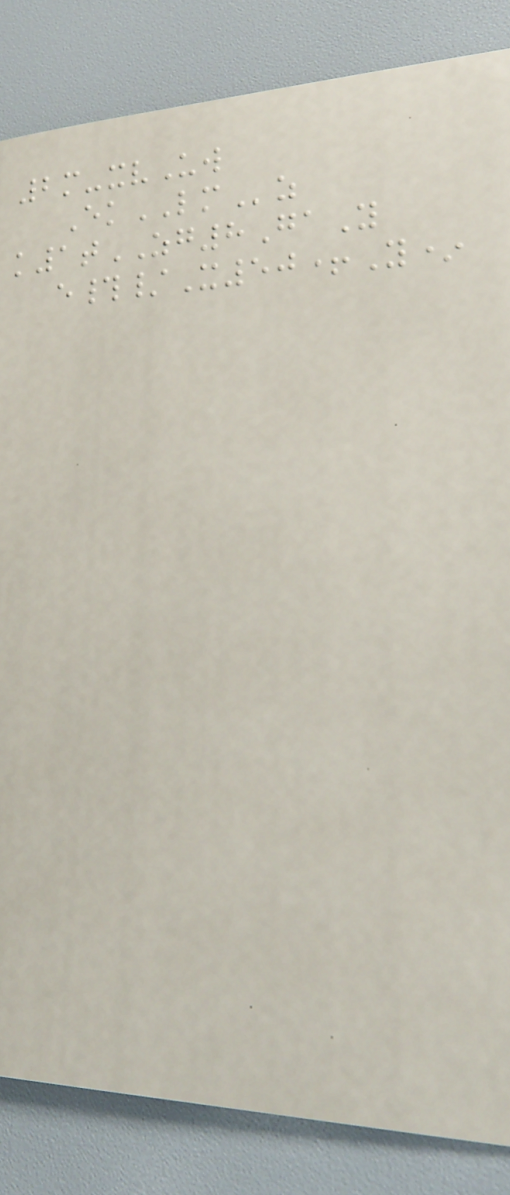2m-xvUw
EkLMz
k1tZG8GaY
e#/X50+Y*
